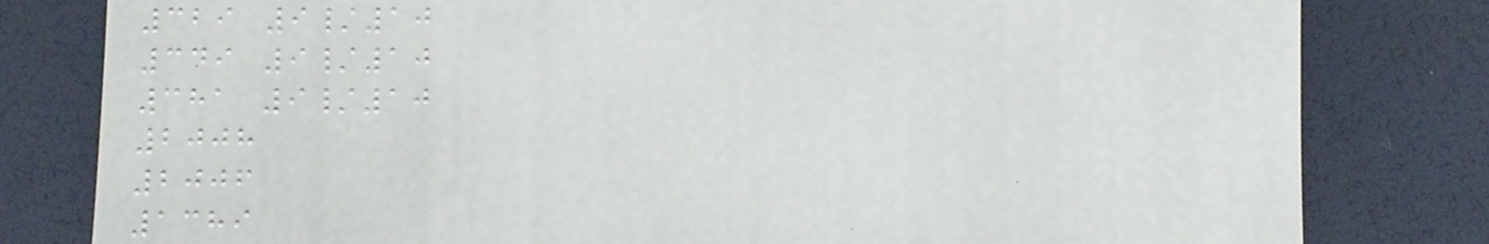329 9/10
349 9/10
381 9/10
2008
2006
1389
